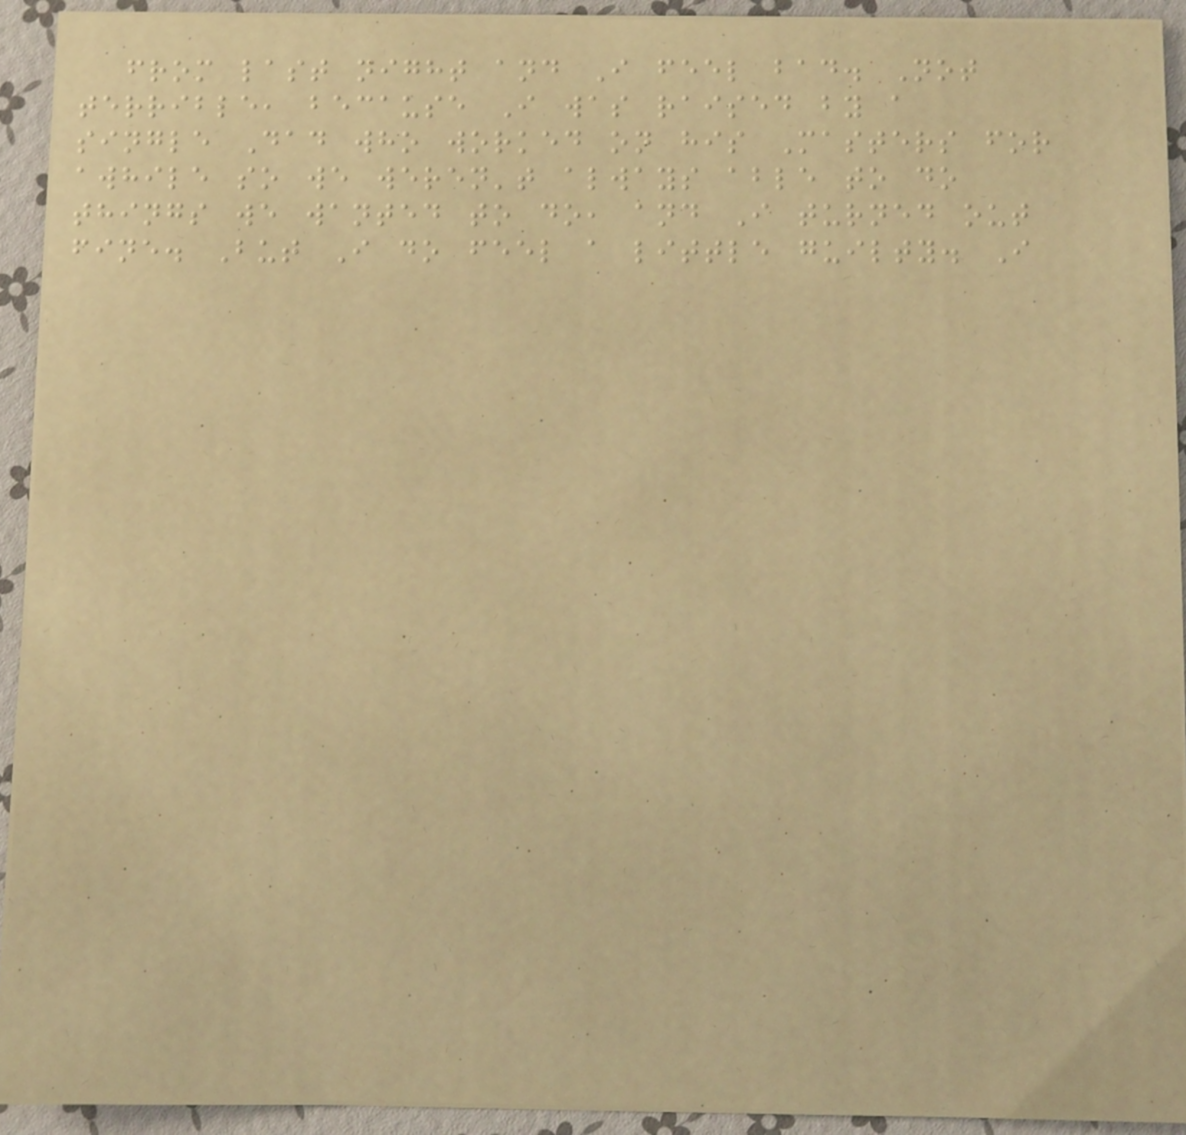from last night and I feel bad. Not
terrible, because I was raised by a
single Dad who worked on his Masters for
awhile so we weren't always able to do
things we wanted to do, and I turned out
fine. But I do feel a little guilty. I
